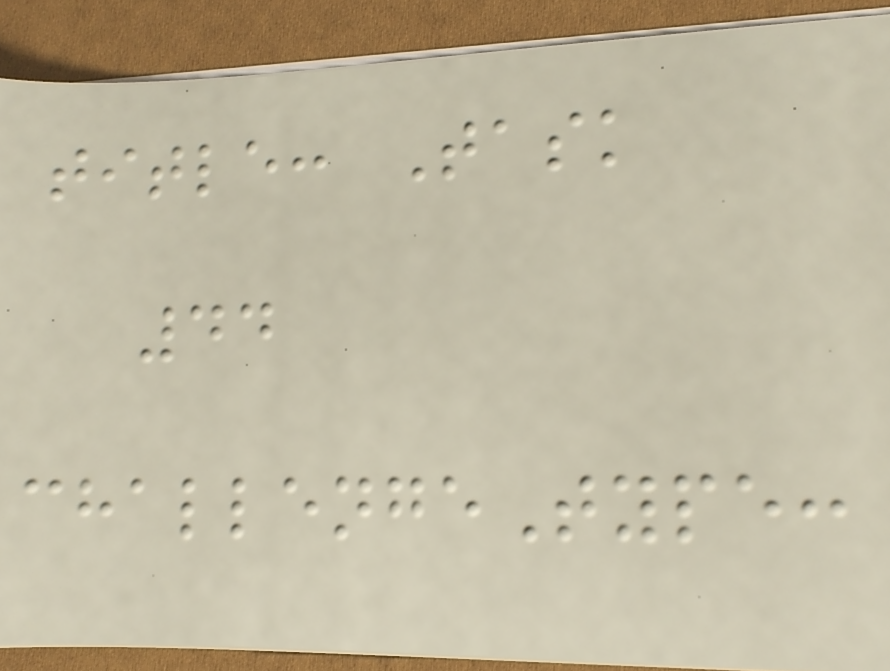title: Task
44
challengeType:
